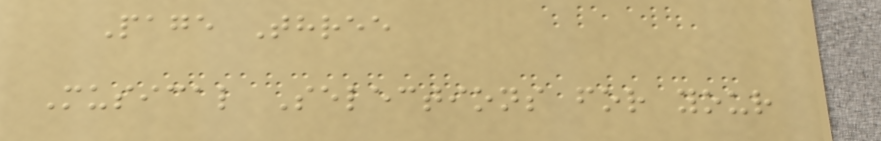Page Three
Musical Selections for your
